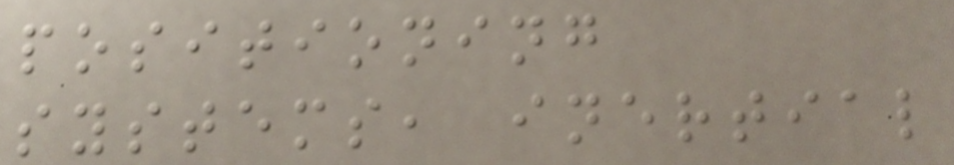positioning
systems, inertial
